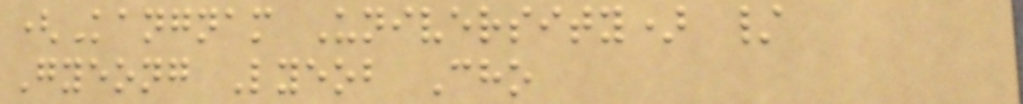(Kangnam University) /
Gyeong Lyeob Cho
